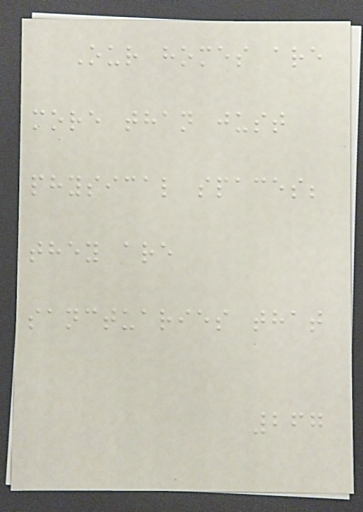Our homes are
more than just
physical spaces;
they are
sanctuaries that
267
